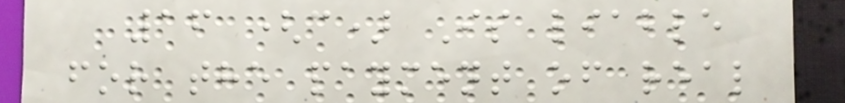16 (c) Is liable
for the payment of real
